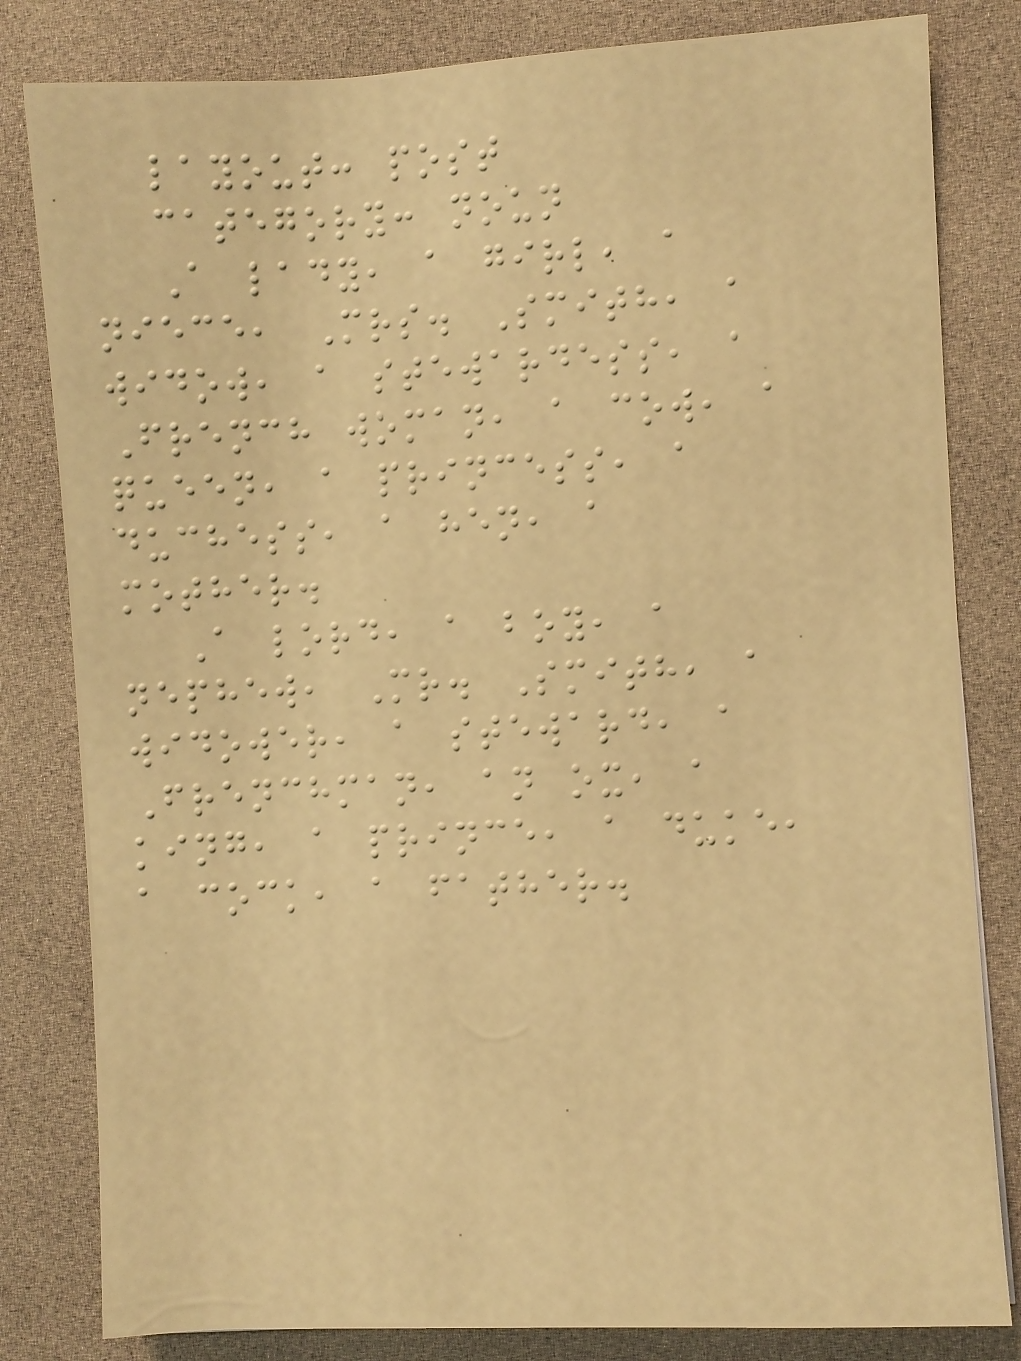layout: post
category: noun
A lady, a girl, a
niece, Mrs. Smith, a
widow, a stewardess, a
French woman, a cow, a
queen, a princess, a
duchess, a hen, a
mother.
A lord, a boy, a
nephew, Mr. Smith, a
widower, a steward, a
Frenchman, an ox, a
king, a prince, a duke,
a cock, a father.
